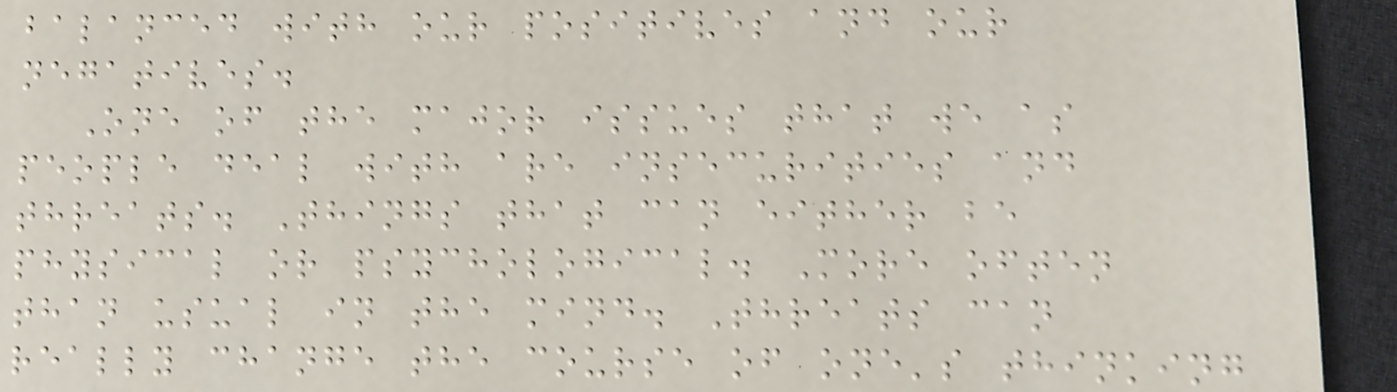balanced with our positives and our
negatives.
One of the major issues that we as
people deal with are insecurities and
threats. Things that can either be
physical or psychological. More often
than usual in the mind. Threats can
really change the course of one's thinking
